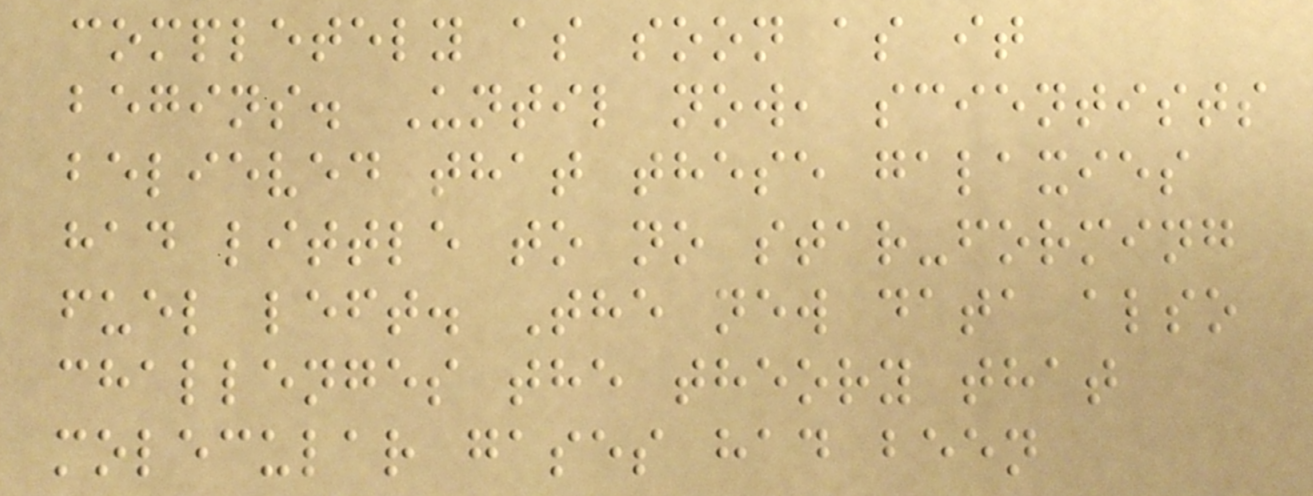completely as soon as it
begins. Until now, scientists
believed that these galaxies
had little to no star-forming
fuel left. The new data also
challenges the theory that
molecular gases had been
